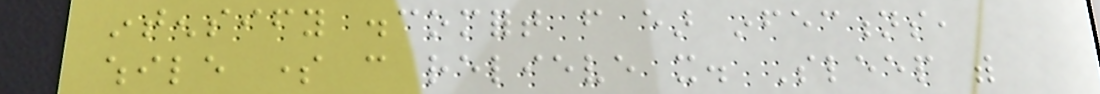intensify discomfort from ear infections,
while some can relieve it. Sleep with
